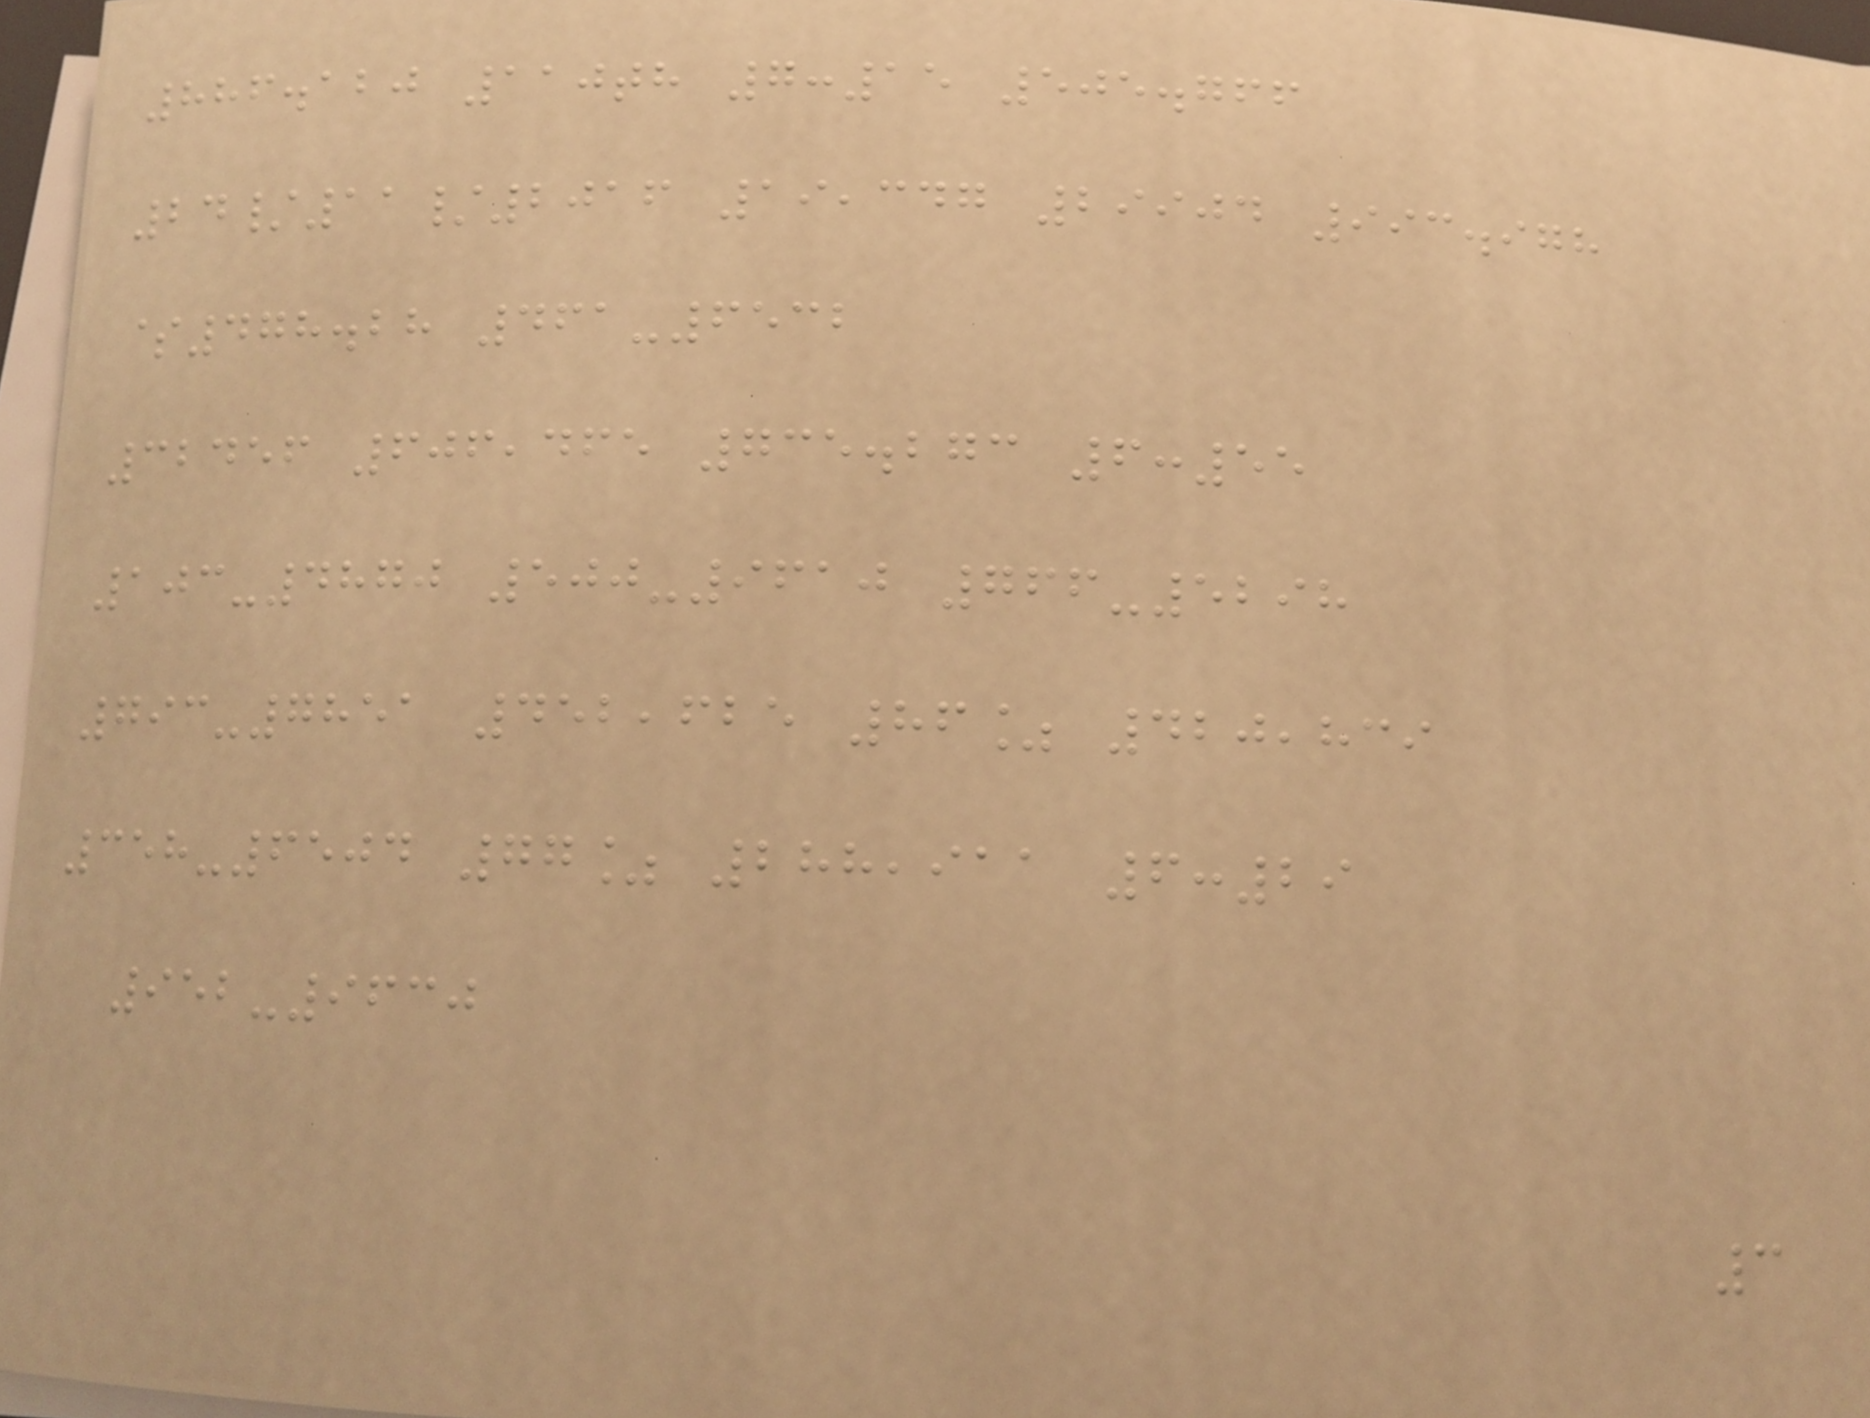886.120 110th 7:15 505.766
24/11/2016 19,347 29904 993.978
$478.28 461-6532
32456 606,465 735.273 6:55
103-4870 500-9610 766-5298
793-7851 452,625 86% 420,839
358-6504 77% 288,911 6:29
952-9630
3
